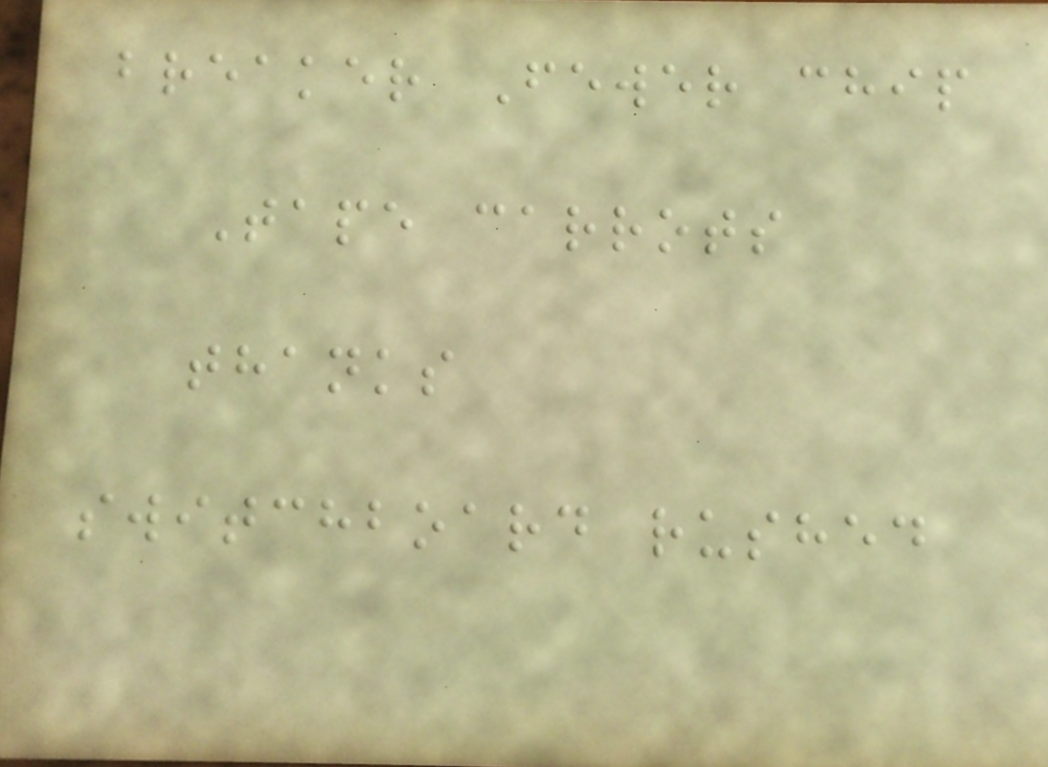breaker Fewer chip
Tape carrots
thanks
switchboard rushed
